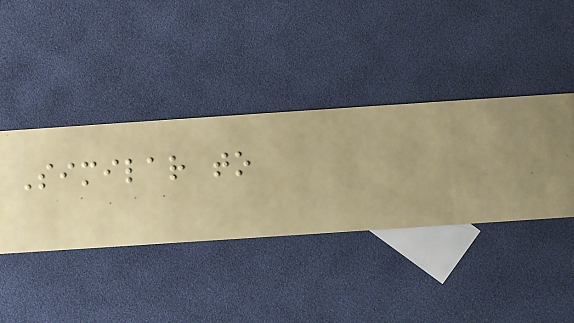Similar to
